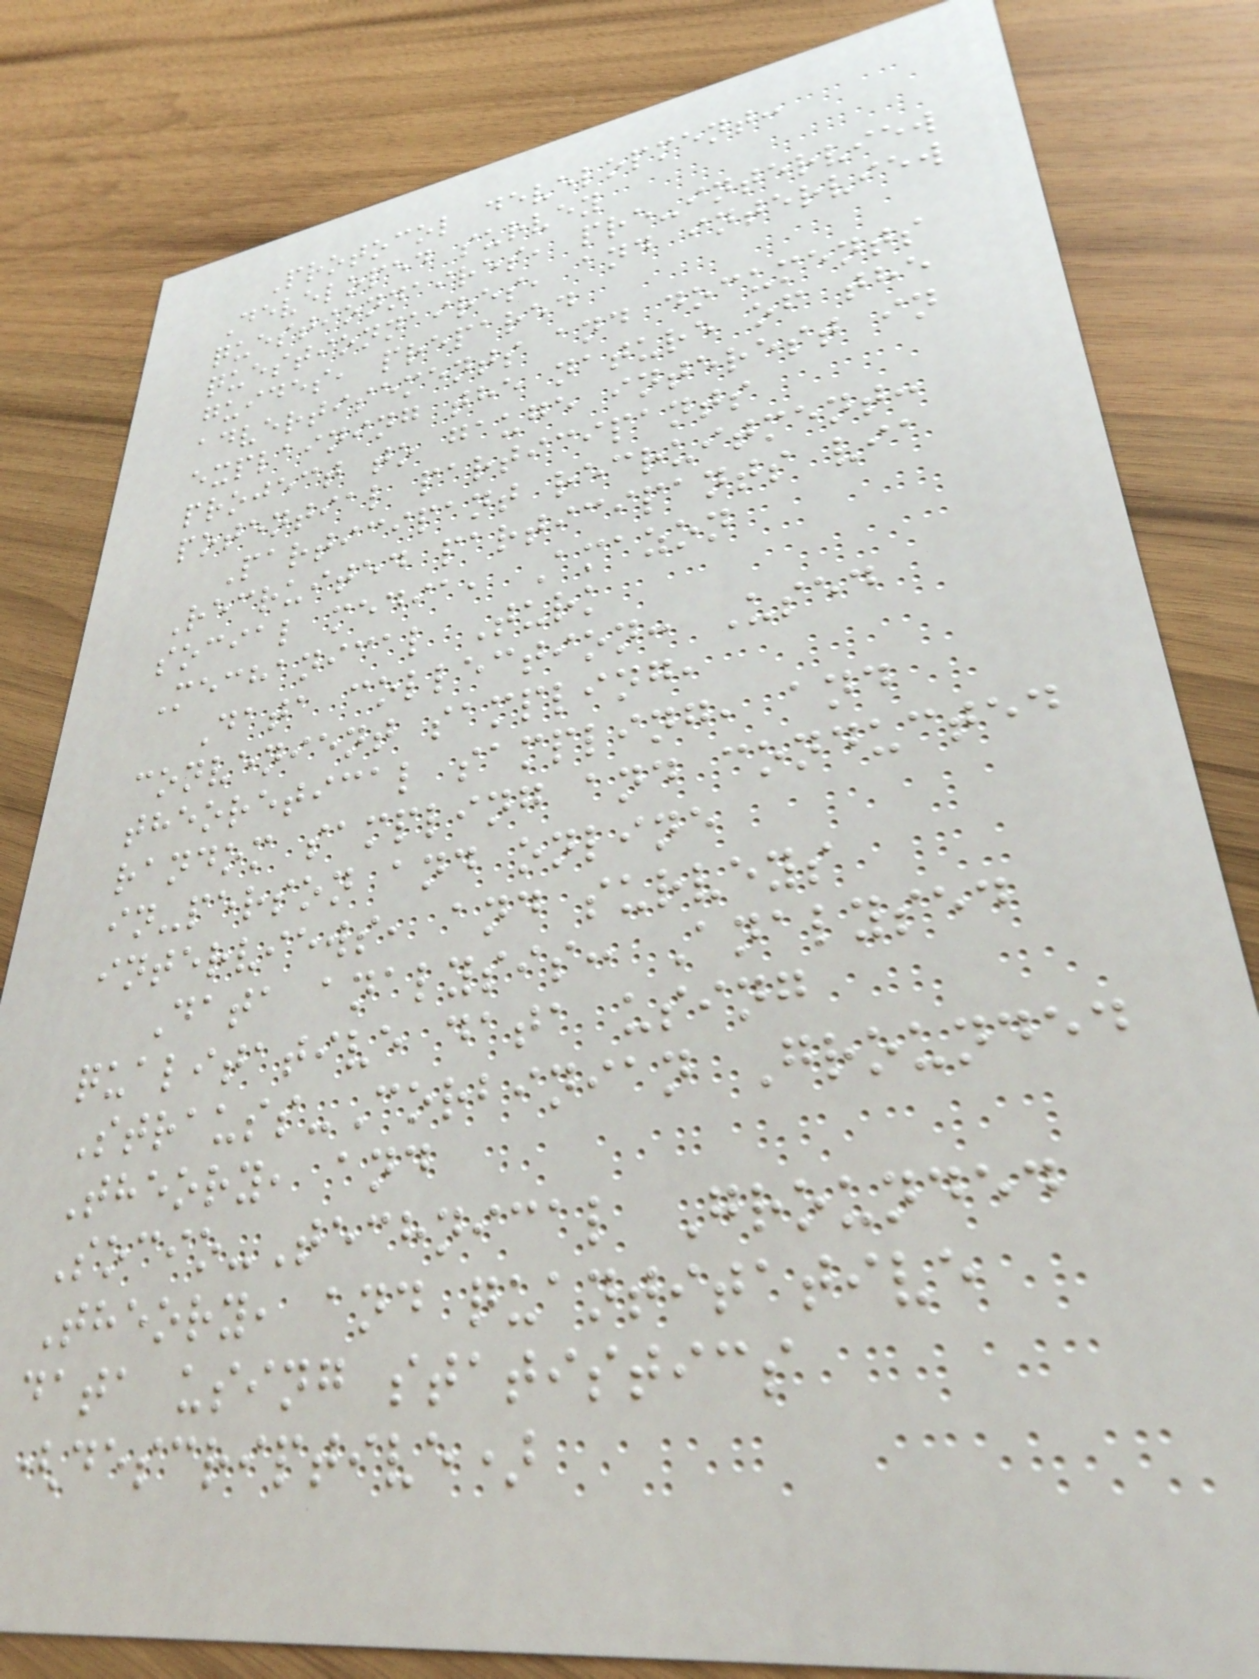Protocol development:
Developed survey
questionnaires, pre-interview
questionnaires, and interview
guides, prepared
advertisements and documents
explaining the nature of the
project to gauge interest in
potential participants
Participant recruitment:
Recruited participants via
social media, Amazon
Mechanical Turk
Data collection: Used
convenient sampling,
theoretical sampling, and
random sampling and conducted
in-person and online
interviews, and surveys
Data analysis: Analysed
qualitative data using
Strauss-Corbinian Grounded
Theory, and
Socio-Technical Grounded
Theory, and quantitative
data using statistics
(descriptive)
